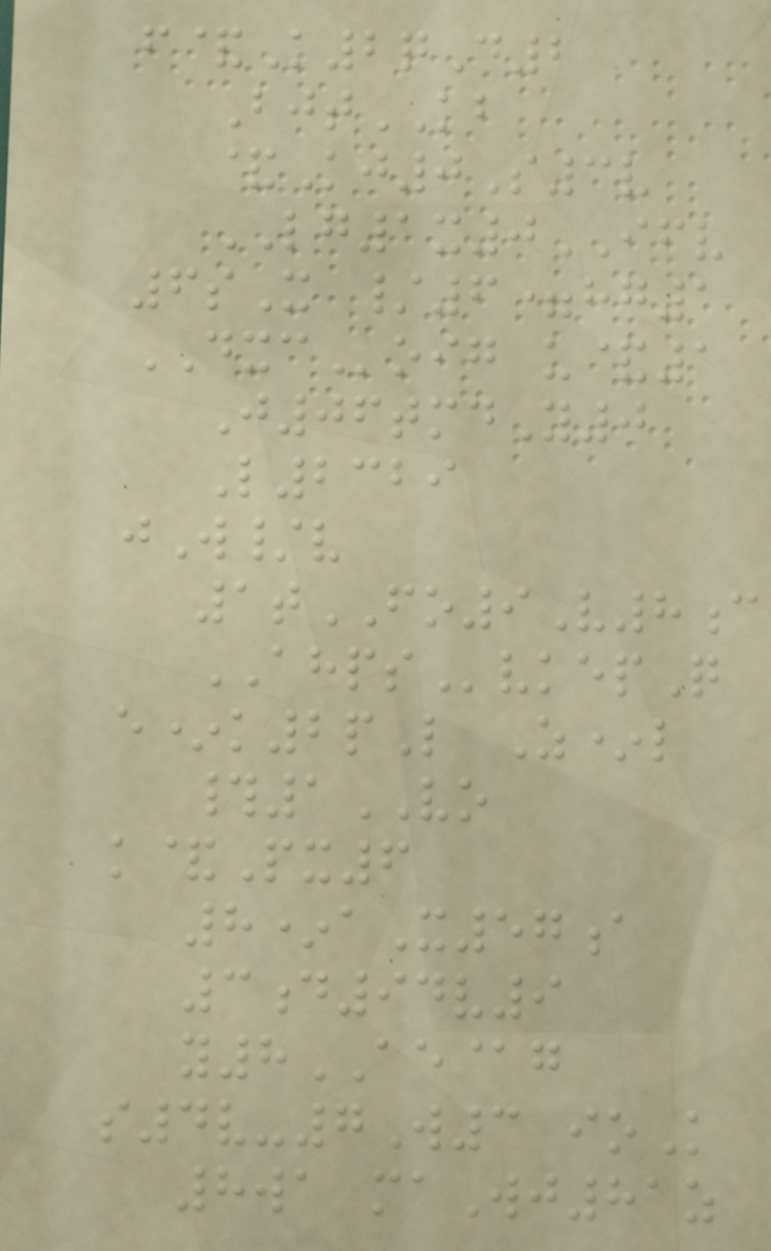f&K2qD2
BjtKB
&Kj0S3v
LG1x0IFV
6sX /6=hg1
DXCoig u&1
J06tmdY0
L2329
jW/v
1tFO9V8c
AHPSvkepQ
e*k2pL Z*l
#1VO
k&Px6
8*aX57a
3d94v9
y8AE@g
s4v-7W3 ioK
8wa maWj81z
